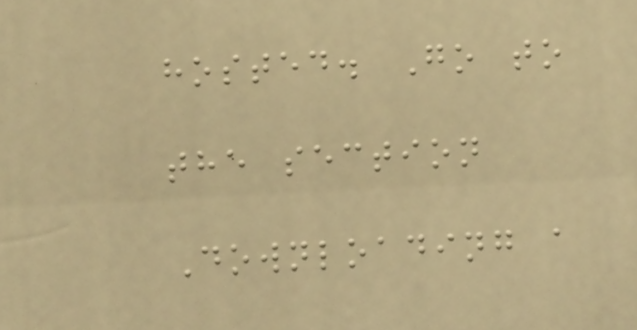hosted. Go to
the section
Downloading a
